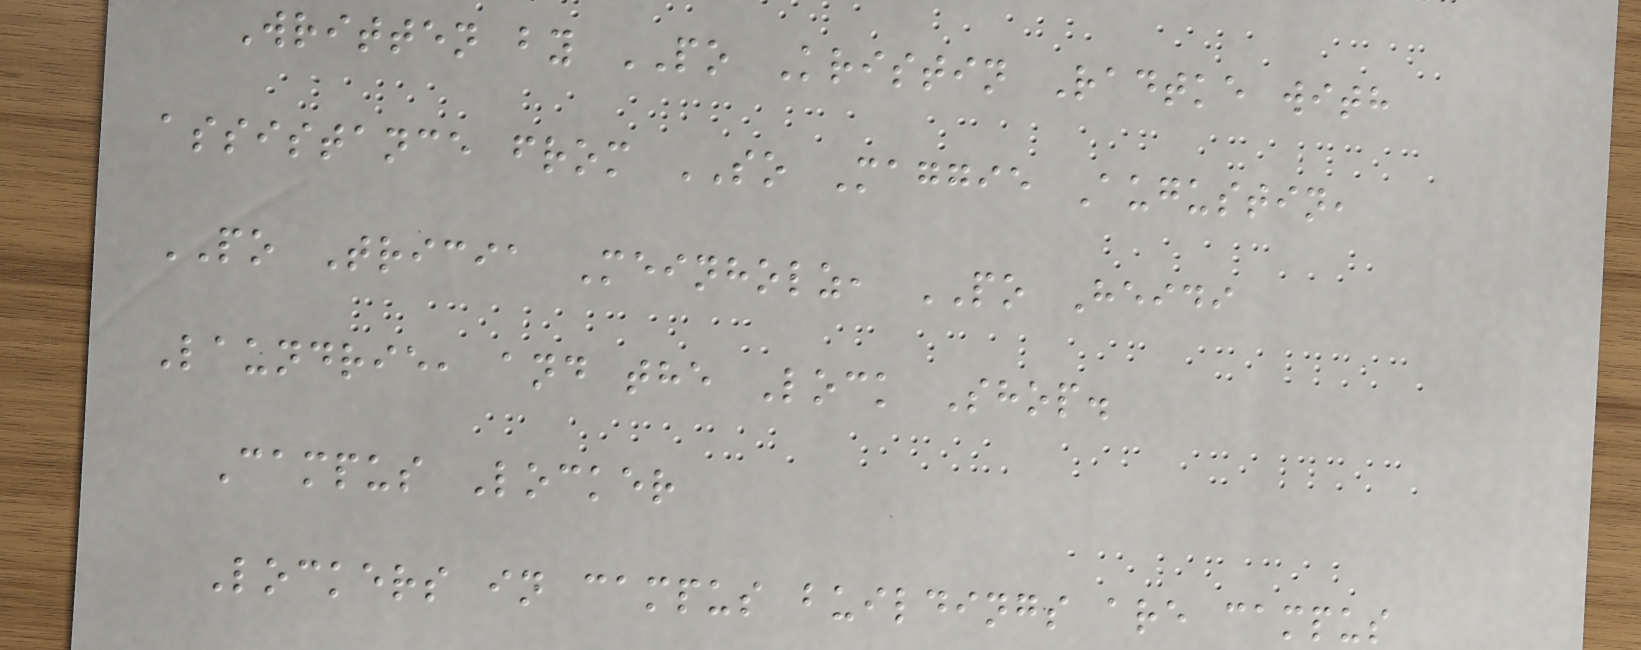Written by PO Kristin Radtke with
assistance from SO Maggie Augustin,
PO Tricia Meinholz, PO Heidi
Laundrie, and the Lock Shop.
Campus Locker
Lockers in campus buildings are campus
